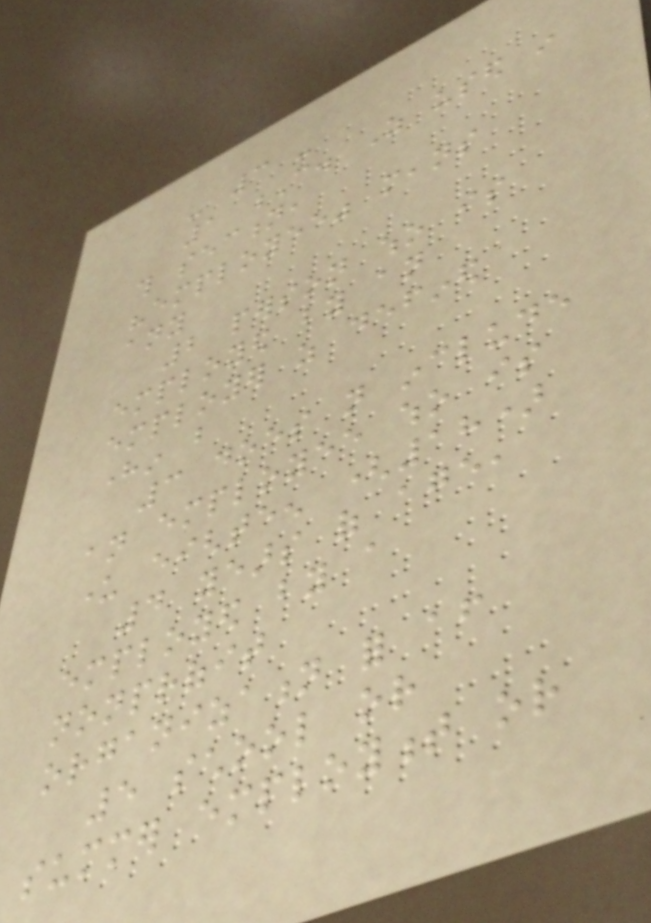- 3 -
1 C. As used in
this section,
"employee" means
any
2 person who is
employed by an
employer as defined
herein but
3 does not include
an employee who is
under eighteen (18)
4 years of age,
employed by a
nonprofit
organization for after
5 school or
summer employment or
